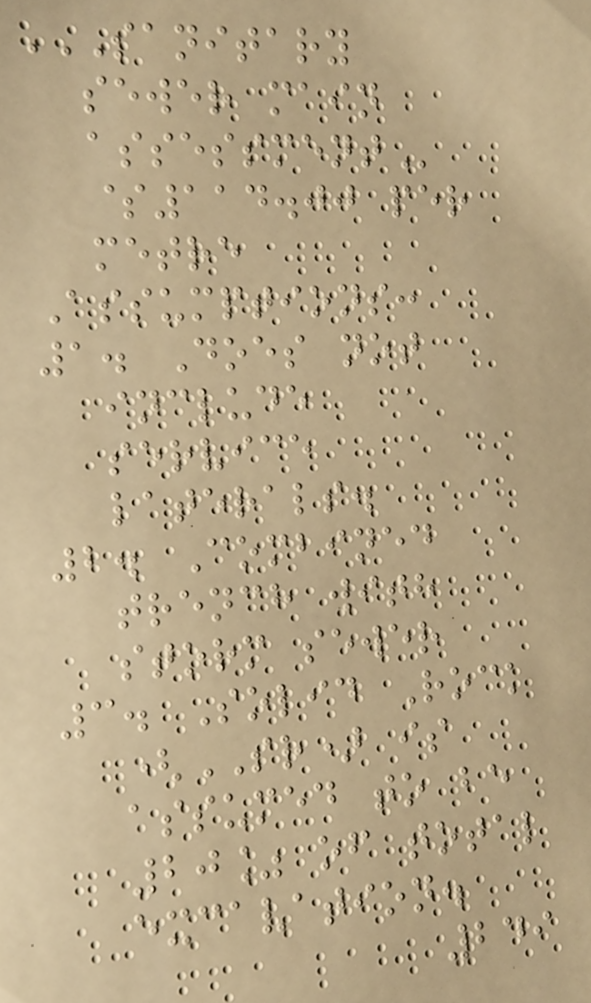SANITARY
SEWER MAIN
ASSESSMENT
$114.00 per
metre
Assumptions:
1. Does not
include
service
laterals.
2. Combined
trench with
storm sewer
3. Solid Rock
(SR) is
assumed to be
20% of total
excavation.
249
